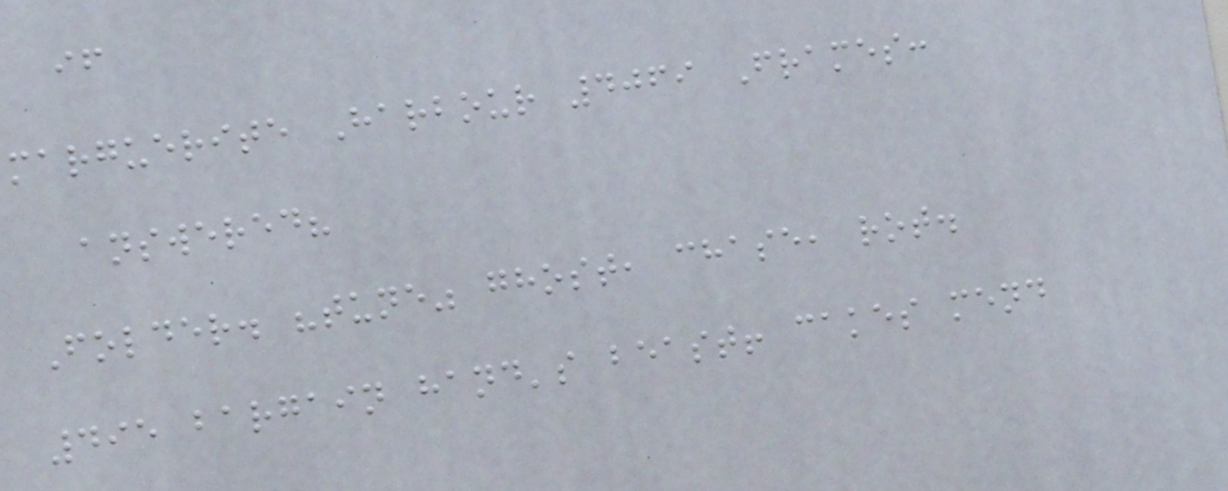if
marguerite Harbour 4069 Frames:
answered?
Folder. "tune" ghost, chase, rot.
495 bargain hand's beast! cakes mend
